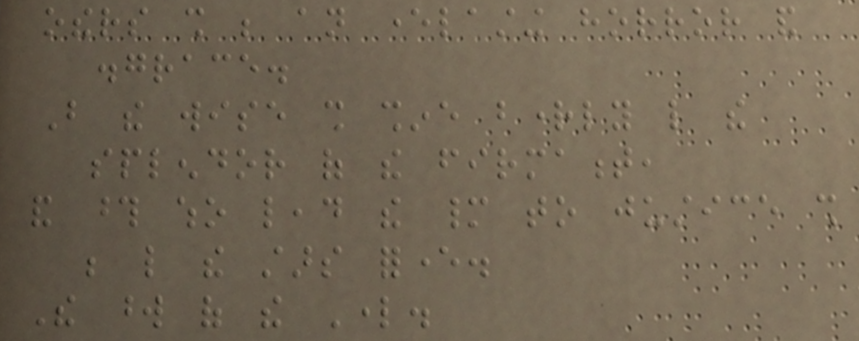others shall be an everlasting horror and
disgrace.
But the wise shall shine brightly like the
splendor of the firmament,
and those who lead the many to justice shall
be like the stars forever.
The word of the Lord.
